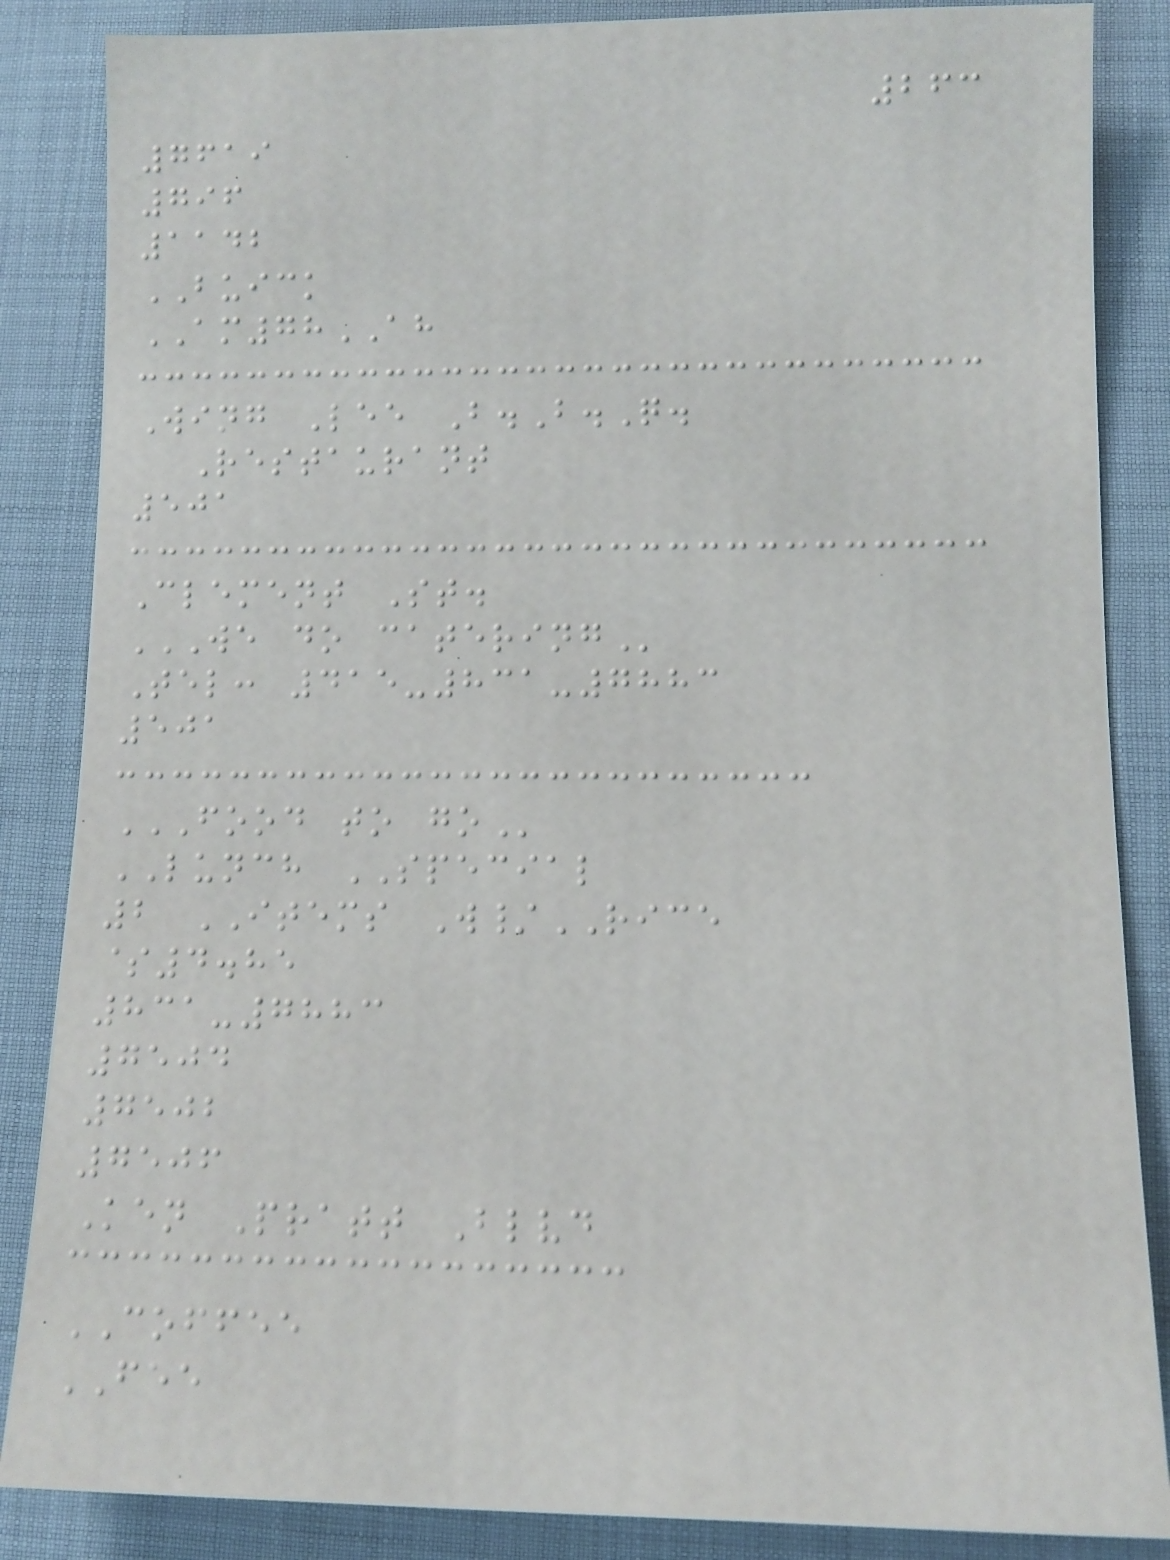263
7619
796
1142
BUICK
AM78AH
Wing Lee B.B.Q.
Restaurant
501
Clement St.
WE DO CATERING
Tel: 415-831-7883
501
FOOD TO GO
LUNCH SPECIAL
2 ITEMS W/RICE
$4.85
831-7883
7504
7502
7506
Ken Pratt Blvd
COFFEE
FEE
